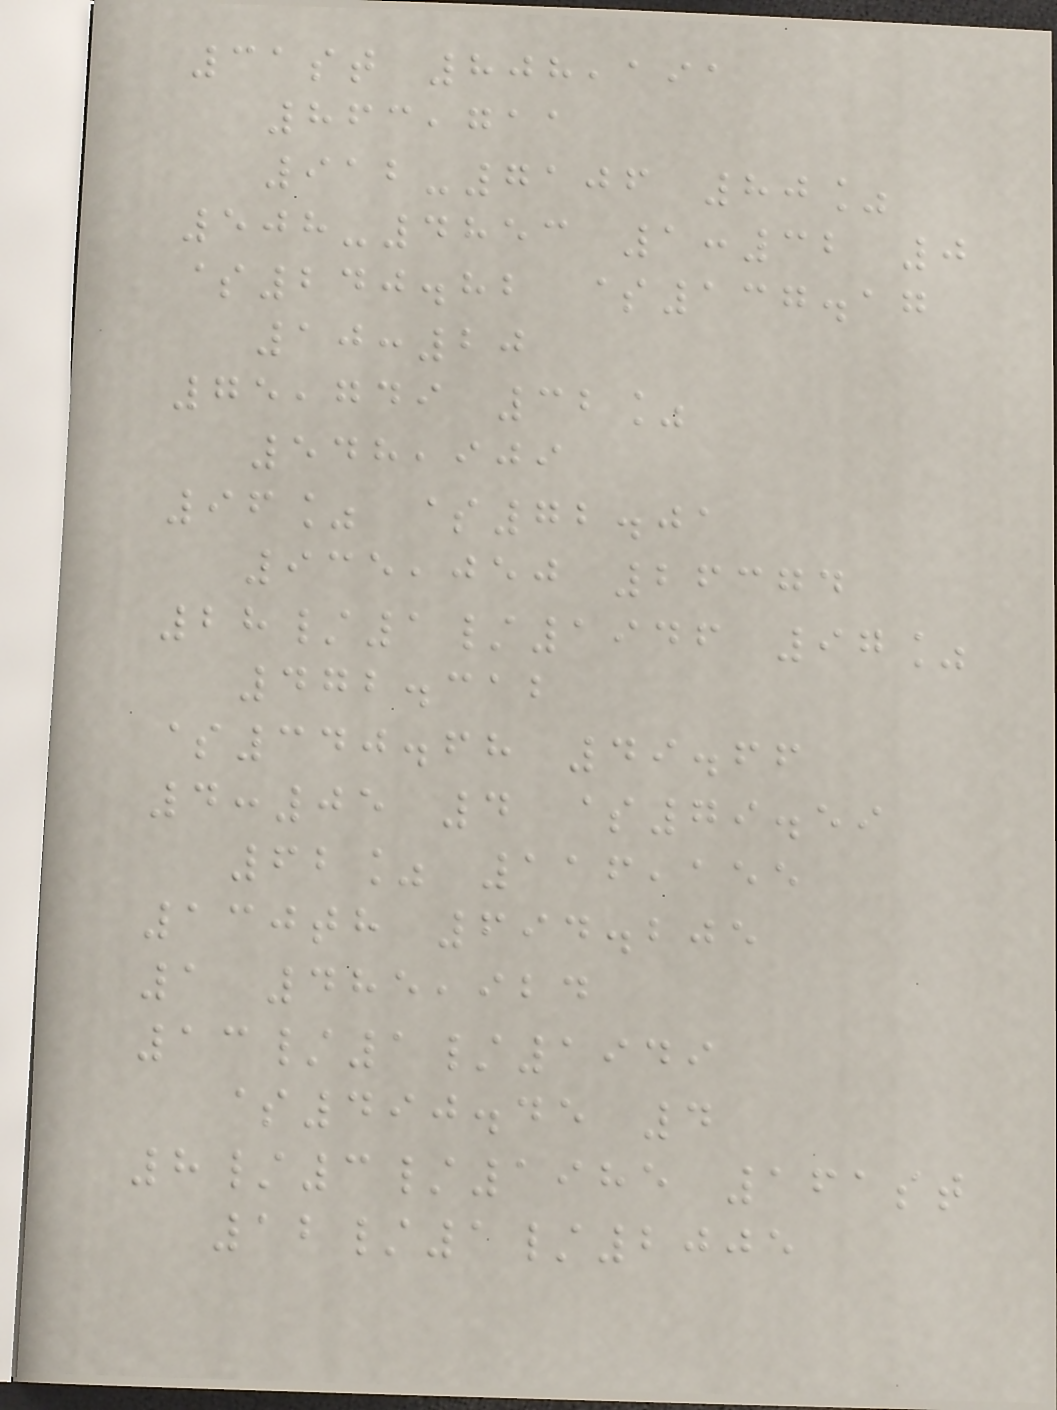31st 808,191
863,711
912-7106 80%
508-4853 1:32 0
$240.82 $137.17
10:20
75,749 32%
548,909
96% $72.01
935,050 26374
28/1/1946 97%
472.312
$340.68 49.66
4:05 4 $79.59
62% 116,155
130th 694.205
1 485,924
13/1/1949
$490.45 4
8/3/1985 161st
12/1/2005
